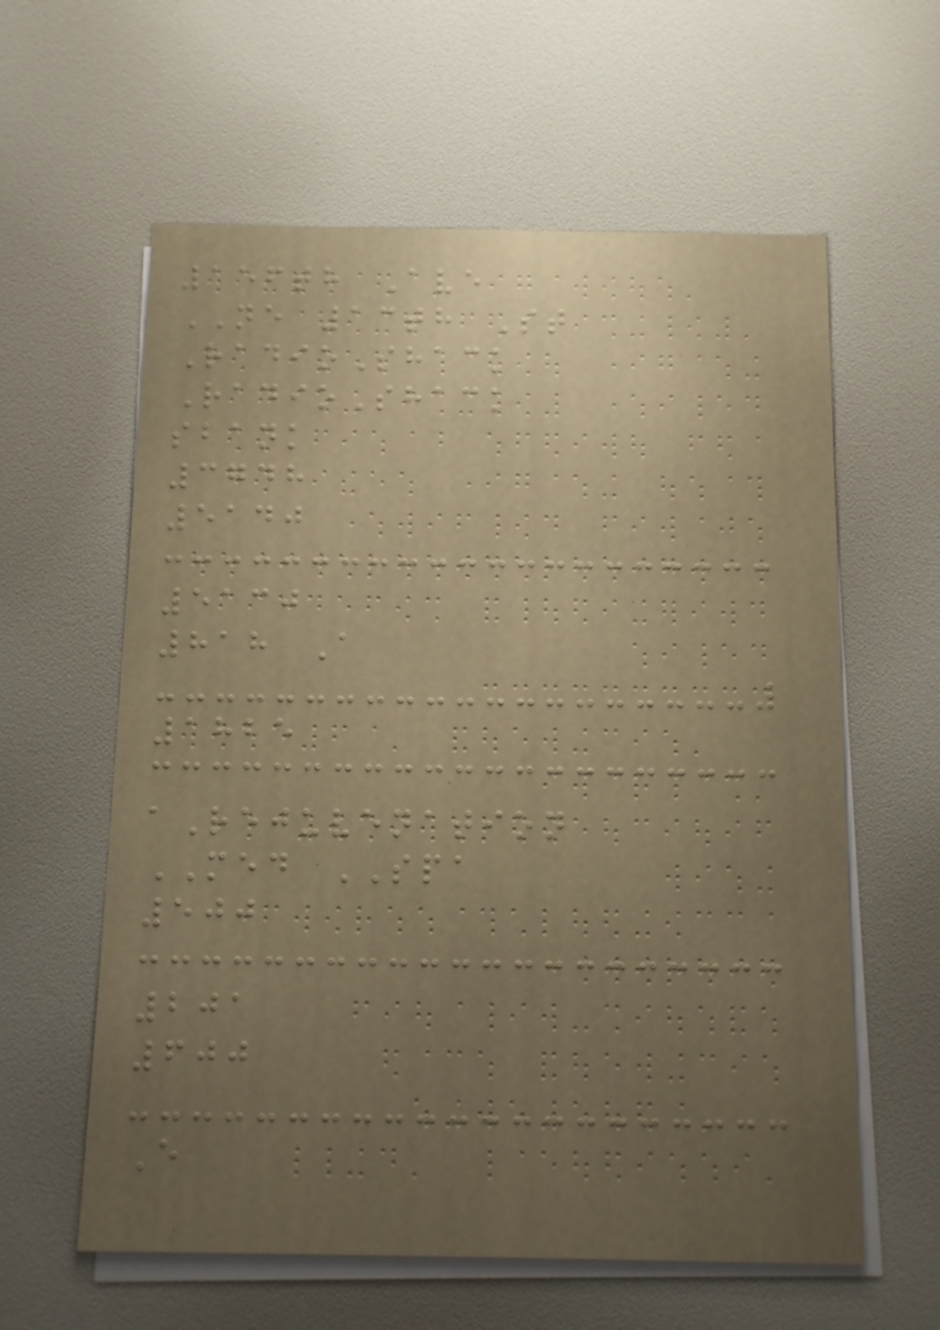156th Ave
NE 13th St
RadioShack
RadioShack
sbank
3748
5140
5130
818 A
1825
aRejuvenation
MED SPA
500
201
600
E
